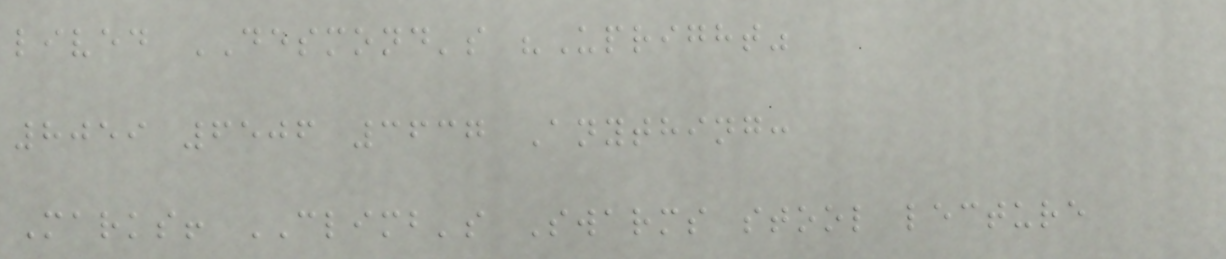lived DESMOND's "Upright"
8059 6506 3637 Anything:
Marks! CLIMB's Swarms stool lecture
